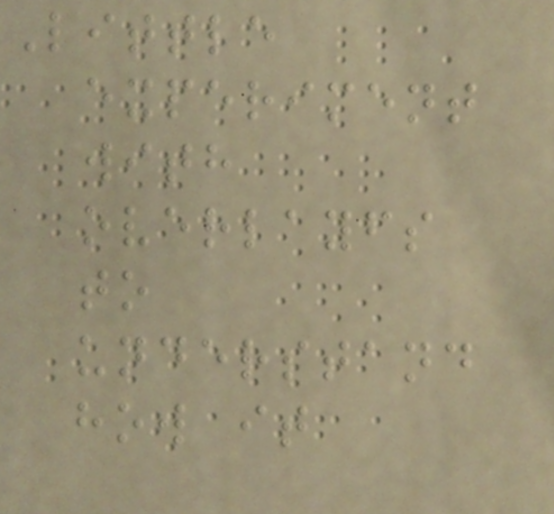Little
experiment
with
overlayfs
to
understand
how it
